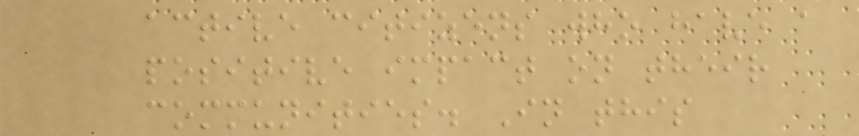active citizens who have a
positive impact on their
communities. In this
